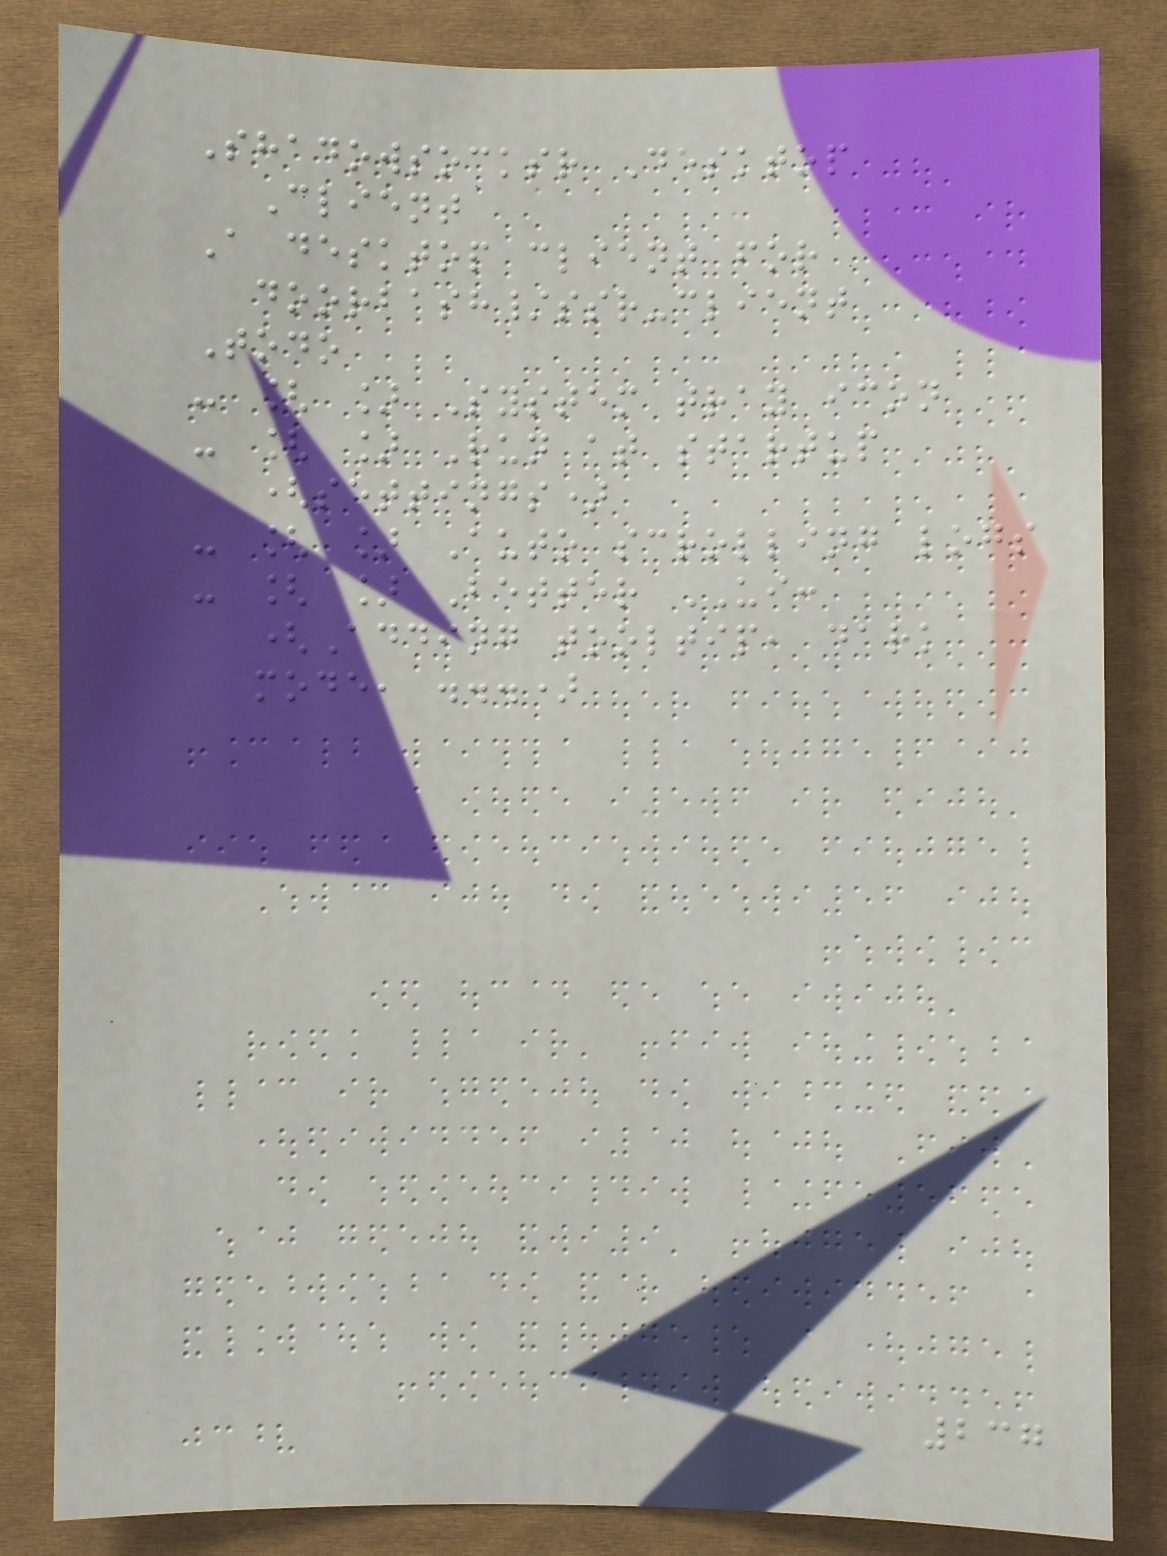Shadowsocksr Desktop
Client
A desktop client for
doorbash/ssr-client
Todo
- [ ] System tray icon
- [ ] Run at startup
(settings)
- [ ] Auto scrolling logs
- [ ] Better UI:
(Adding tooltip, dark
mode, ...)
237
